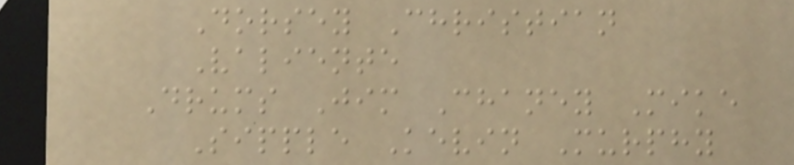Dorsey Christian
Valiente
Drums Jim Chaney Mike
Sipple Kevin Murphy
